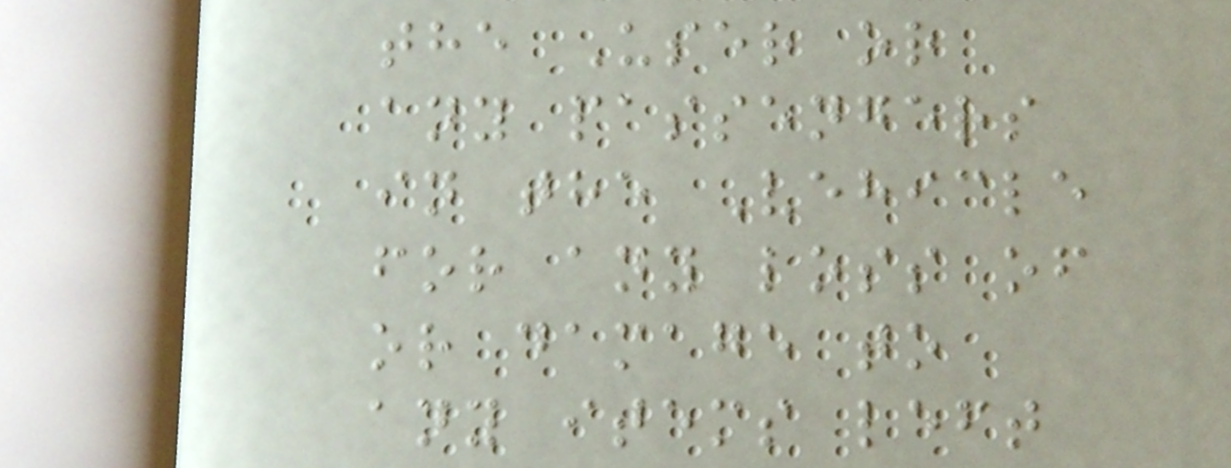the User or
any passengers
in the Vehicle
for any loss of
or damage to
any items left
